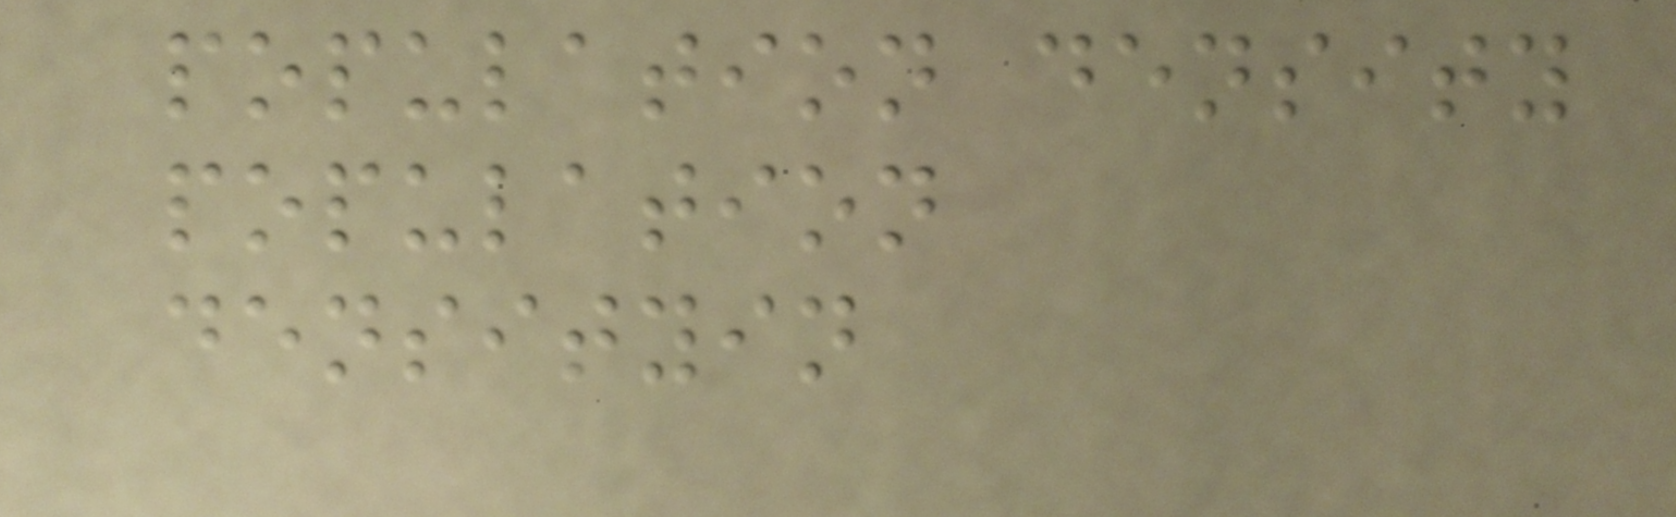population density
population
densityin
